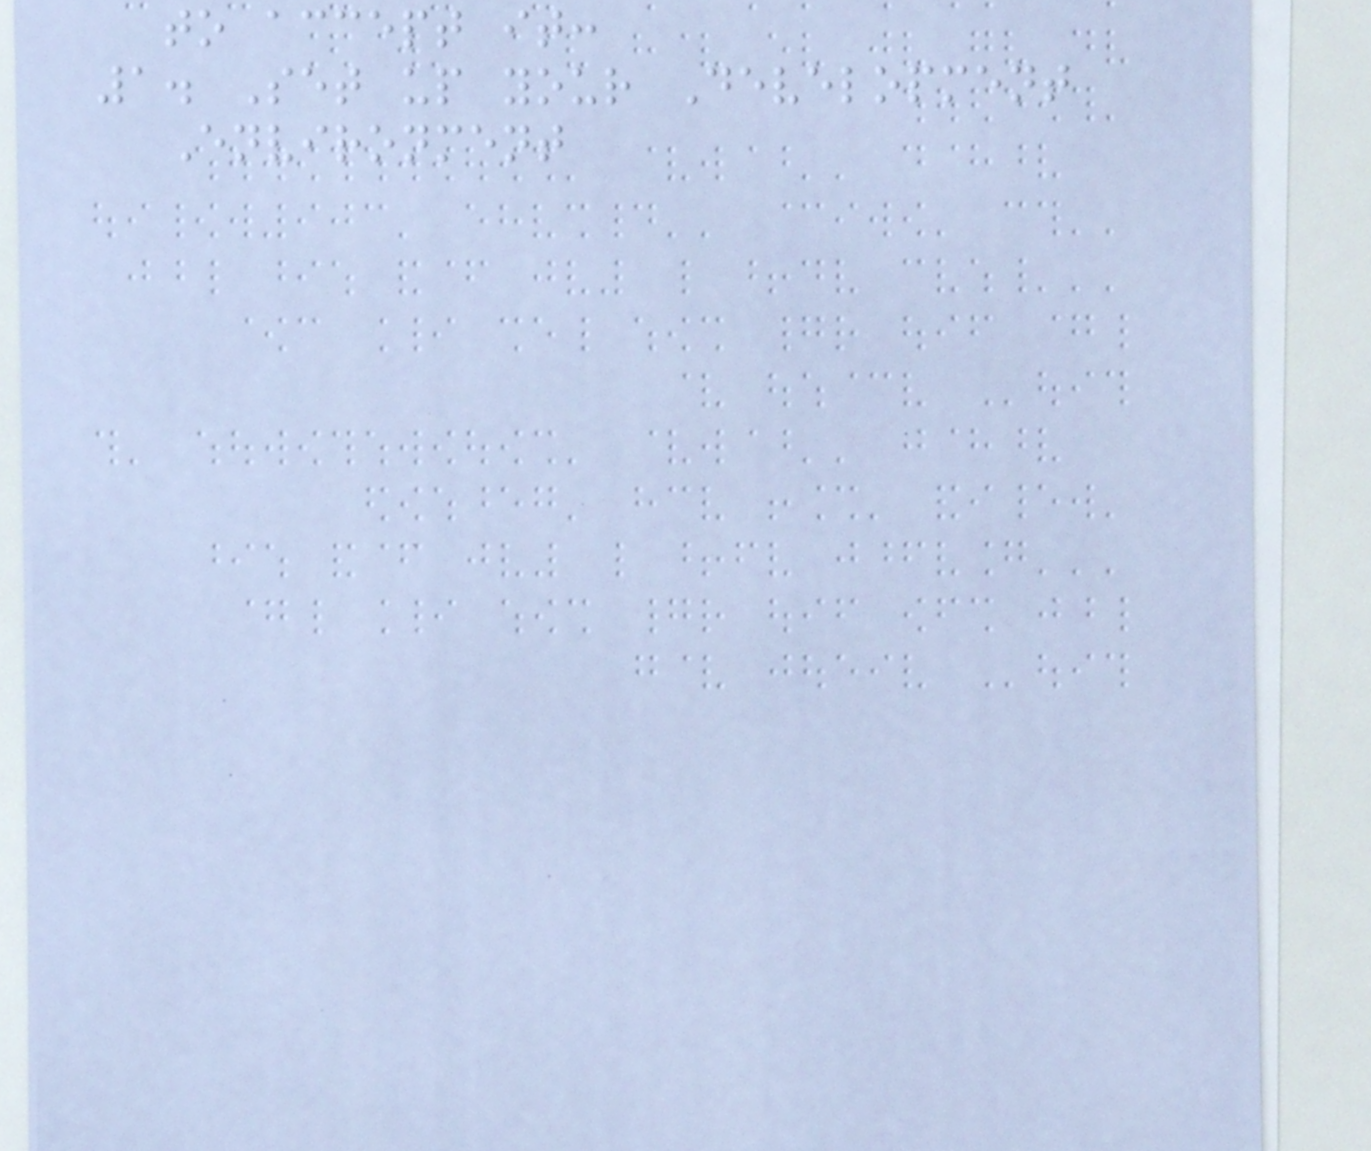to accept it:
1. Set up your Development
Environment
